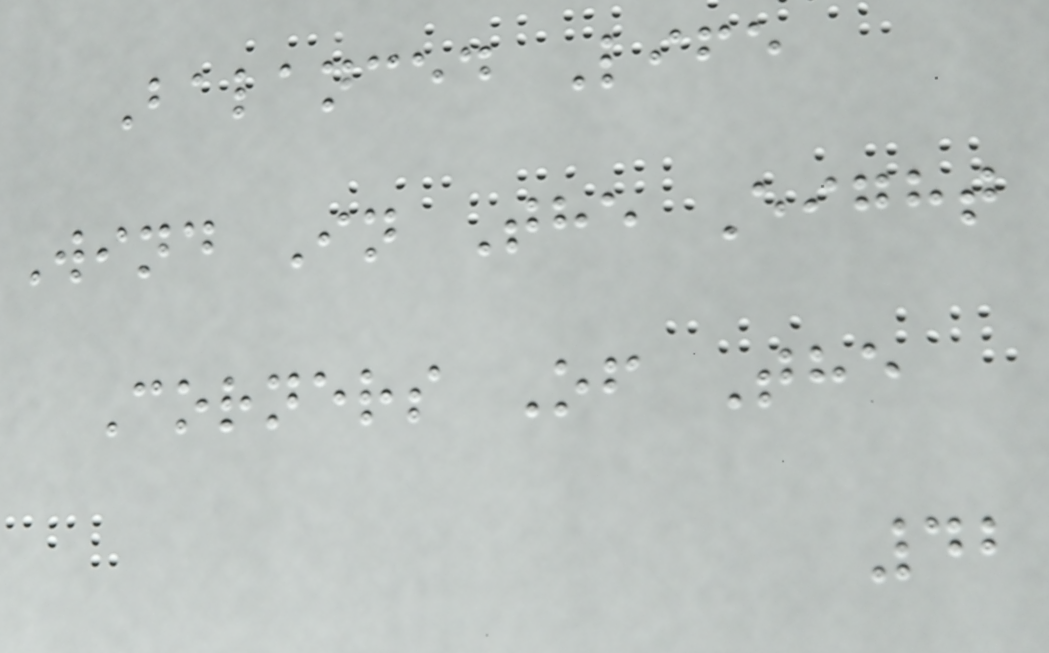Balanced Life
Wind In The Eight
Corners Of The
42
